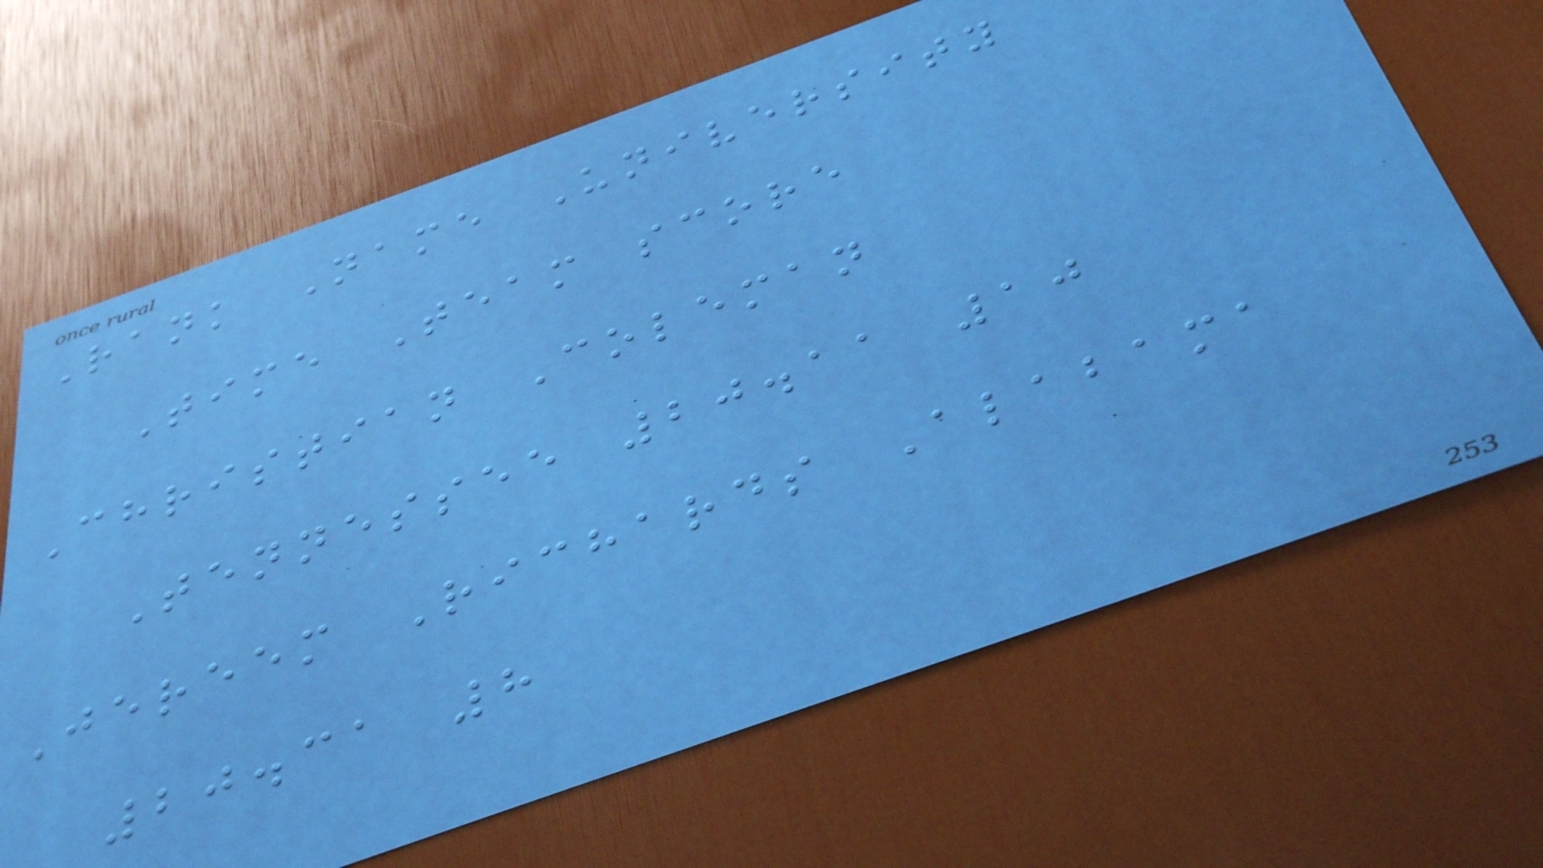Rank Name University
Time Team score
Christian Coleman
Tennessee 20.11 10
Jereem Richards Alabama
20.31 8
